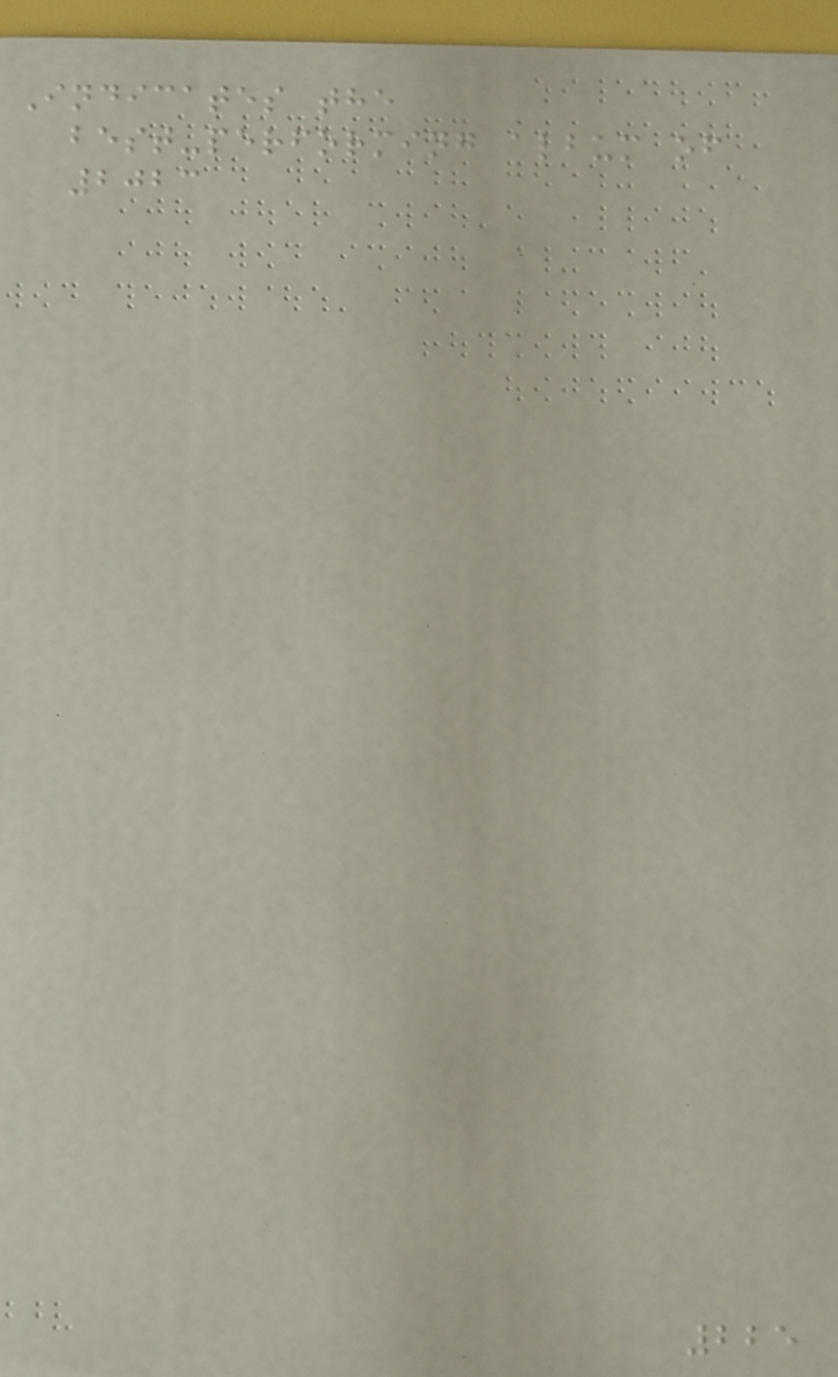Indicates the
best-performing album of
2023
225
